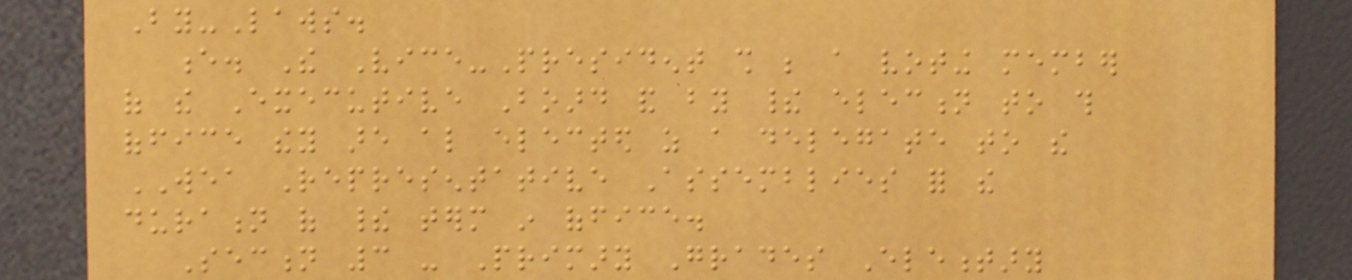By-Laws.
e. The Vice-President shall be a voting member
of the Executive Board and by their election to this
office they are also elected as a delegate to the
WEA Representative Assemblies for the
duration of their term in office.
Section 3 - Primary Grades Elementary
